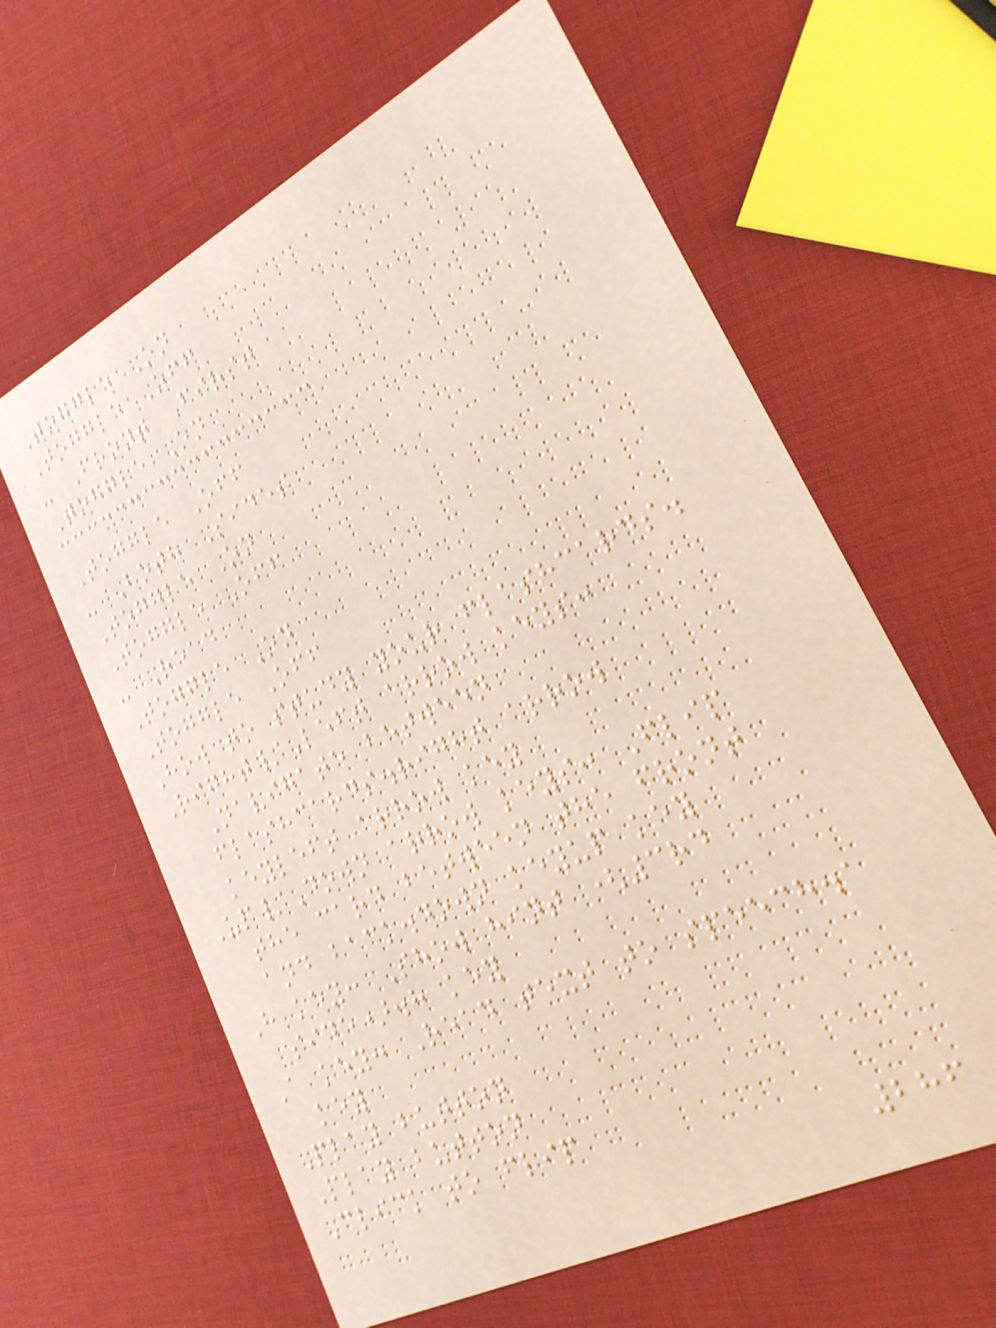Toggle On
Toggle Off
- Front First
Toggle On
Toggle Off
- Both Sides
Toggle On
Toggle Off
- Read
Toggle On
Toggle Off
How to study your flashcards.
Right/Left arrow keys:
Navigate between
flashcards.right arrow
keyleft arrow key
Up/Down arrow keys: Flip
the card between the front
and back.down keyup key
H key: Show hint (3rd
side).h key
A key: Read text to speech.a
key
Play button
Play button
Click to flip
286
